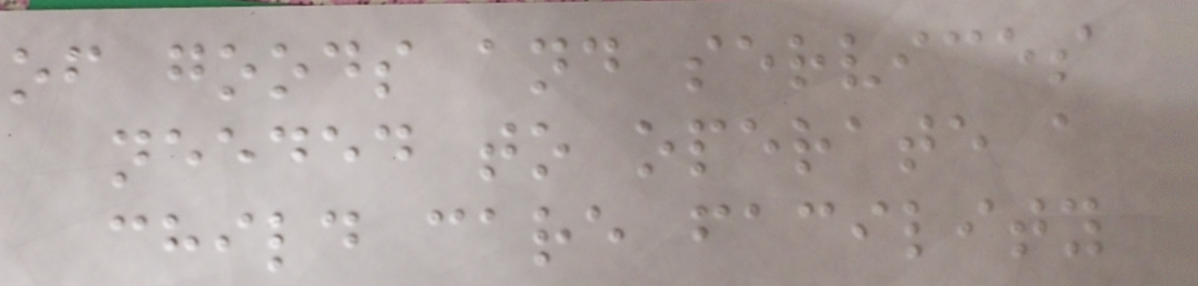of goods and services
needed to operate a
child care facility
